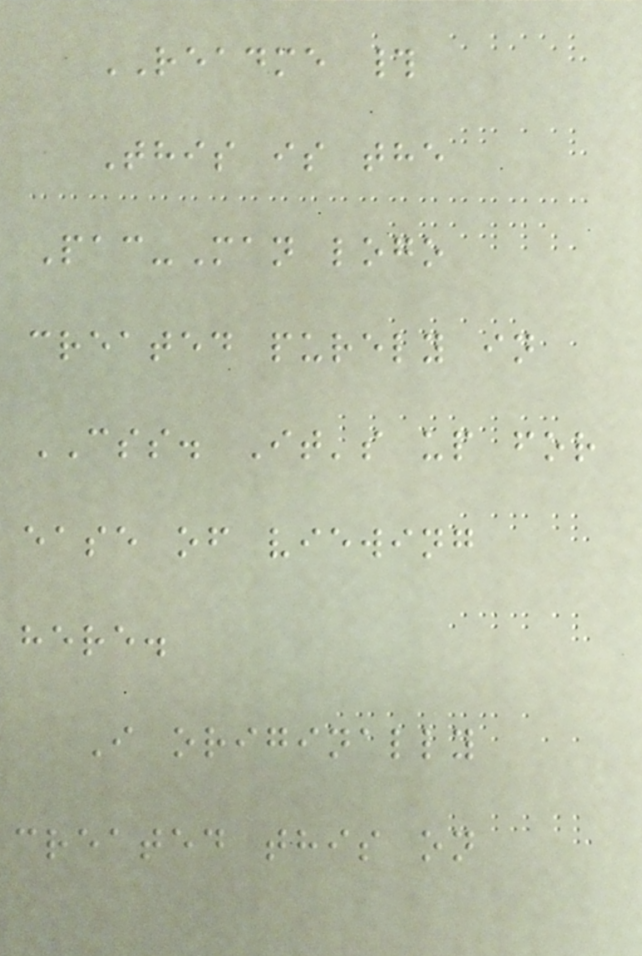README #
This is the
Pac-Man logo
created purely in
CSS. It's up for
ease of viewing
here.
I originally
created this on
